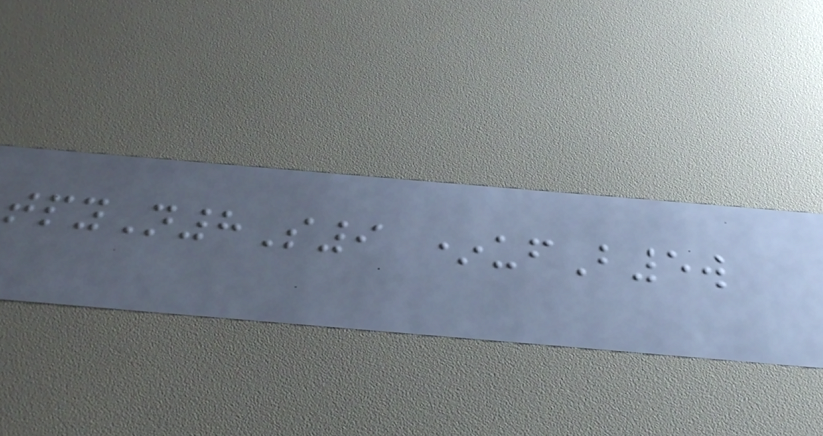tpyN8S9 *ufB5w
